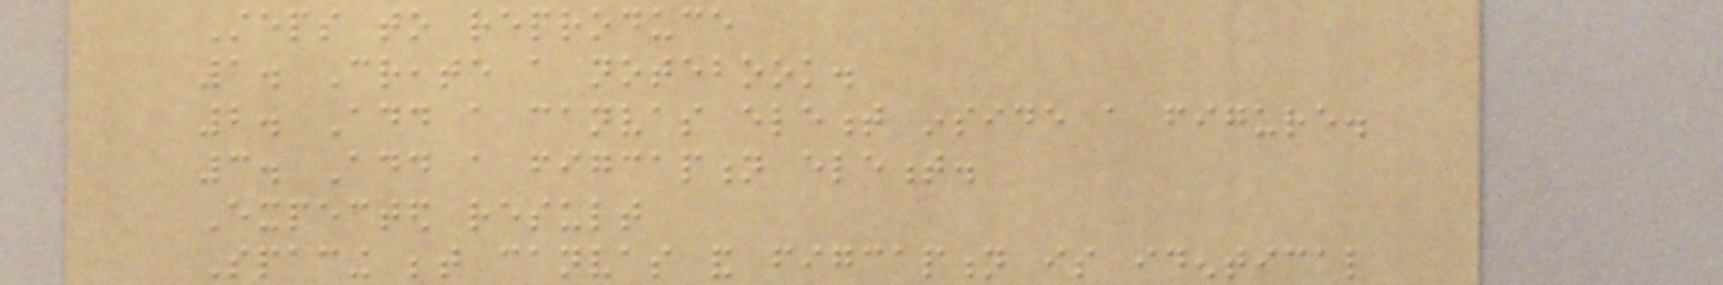Steps to reproduce
1. Create a notebook.
2. Add a canvas element inside a figure.
3. Add a figcaption element.
Expected result
Spacing between canvas and figcaption is identical
